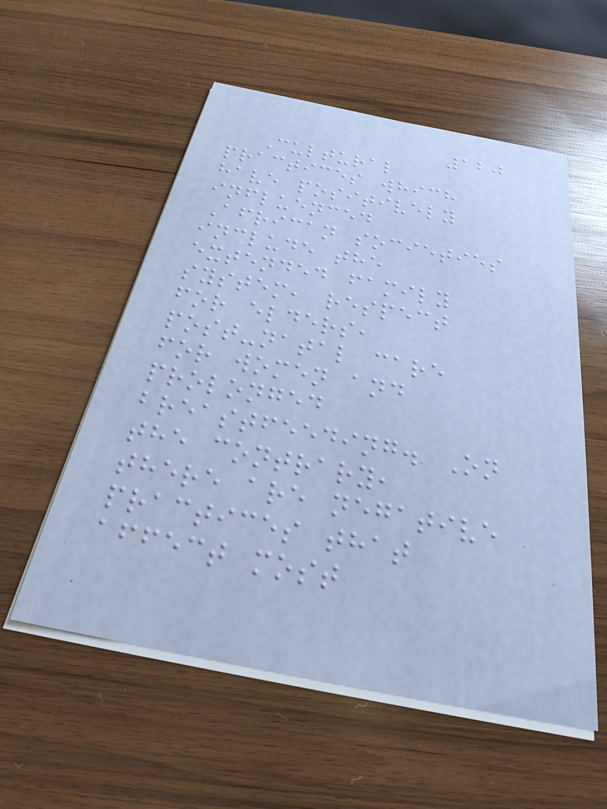120
Cultural
practices which
have positively
influenced
African societies
include the
extended family
system, respect
for elders,
post-natal care
for women and
prolonged
breastfeeding. On
the contrary,
there are negative
practices that
affect most
